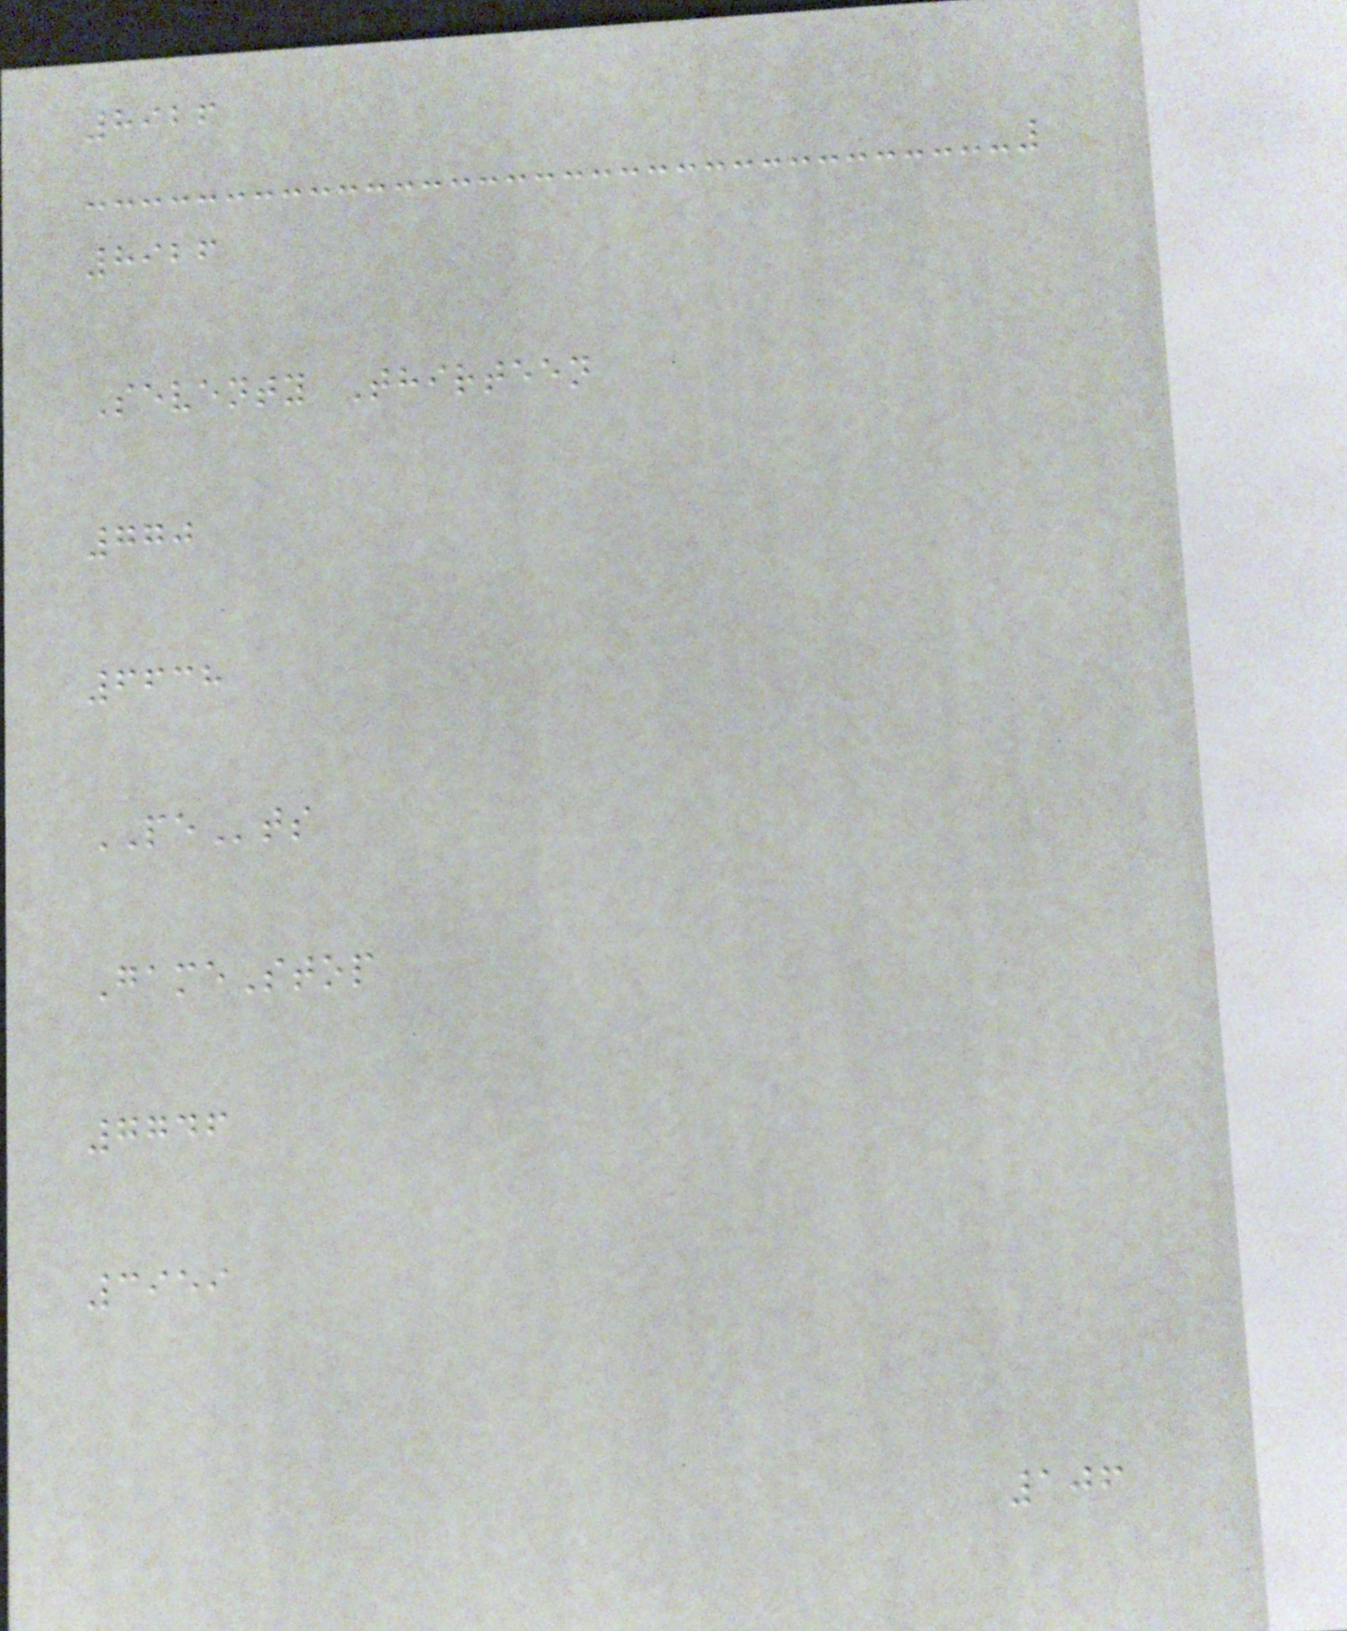8926
8926
Seventy Thirteen
770
6638
PEts
GameStop
7746
3959
106
